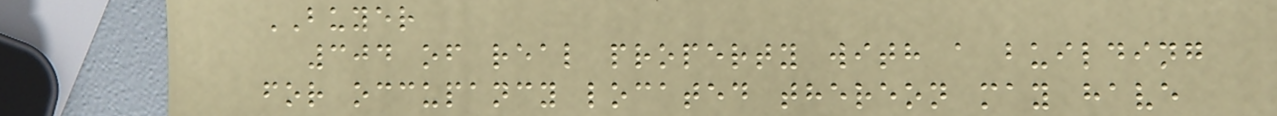BUYER
304 of real property with a building
for occupancy located thereon may have
